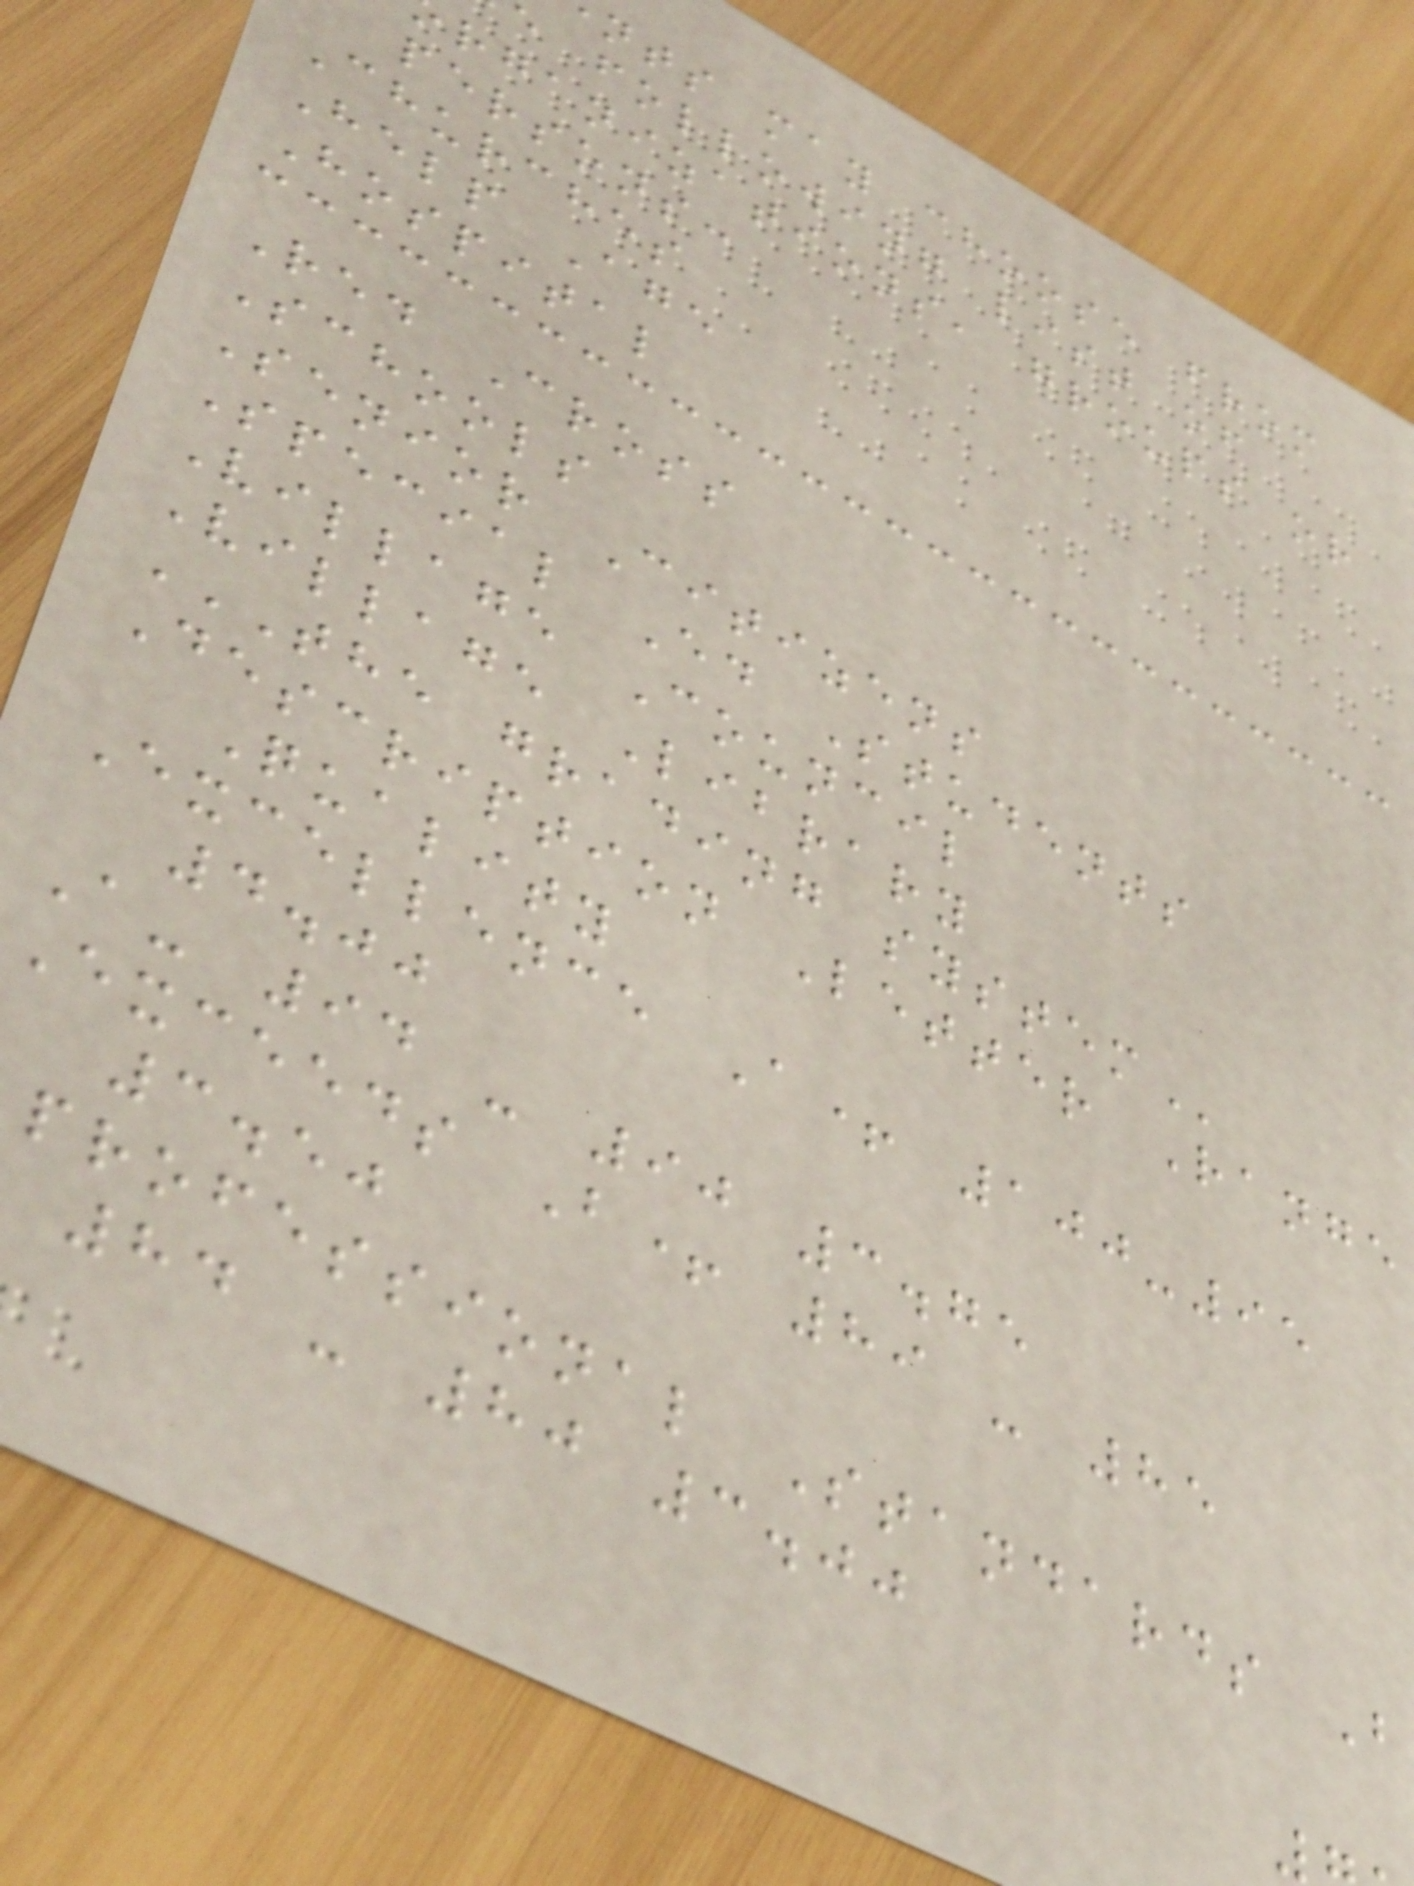nts may choose from
e following list of
rganizations, groups or
persons:
Churches
Help Age
Hospital
Red Cross
Schools
Senior Citizens
Special Ed Students
Village Council
Village Library
THE GRADING SYSTEM
Description Letter Range
Quality
Excellence A+ 100-95
4.00
A- 94 - 90 3.75
Exceeds B+ 89 - 85
3.50
professional Standards B
84 - 80 3.00
